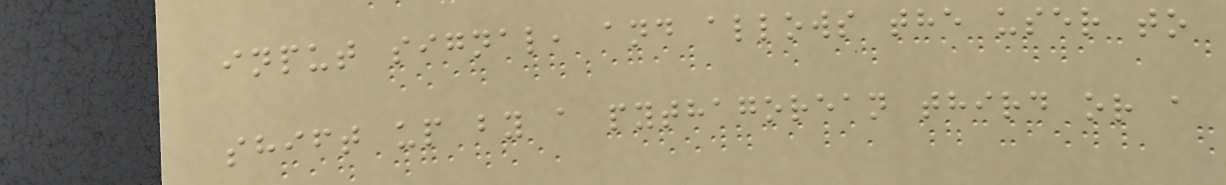input signal, and allows the user to
shift up by a pythagorean third or a
